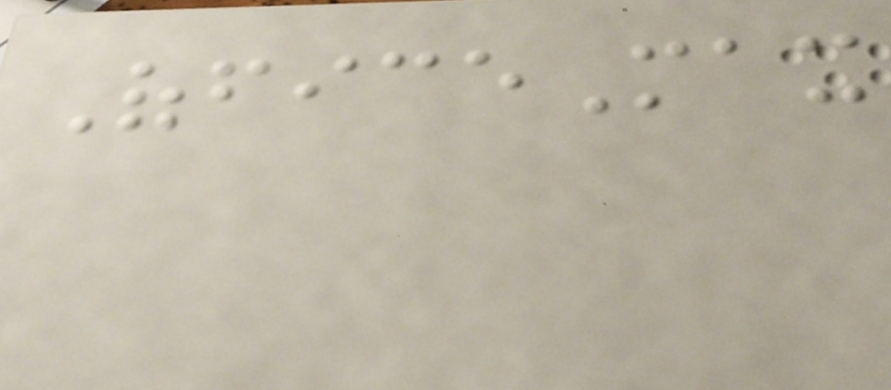OfficeMax
